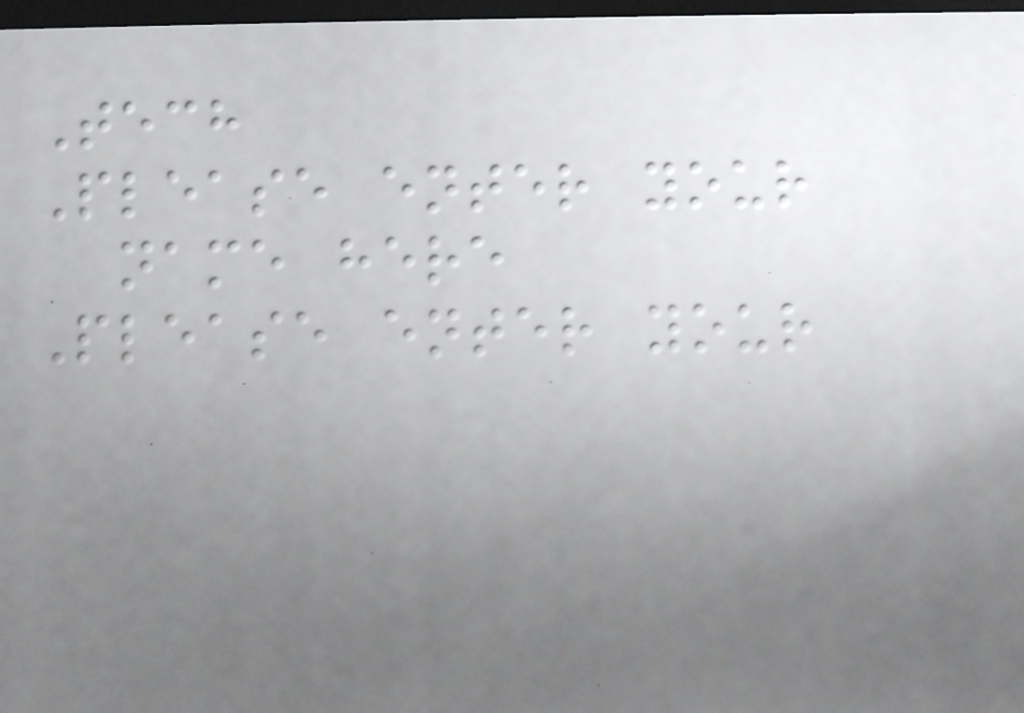Tech
Please enter your
name here
Please enter your
